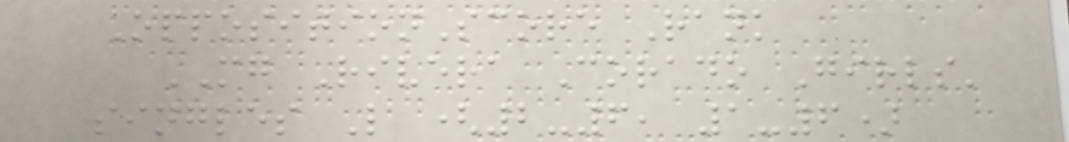OppositionScore Rank
MG Rivera Corado Girls'
singles L (2-6, 1-6)
